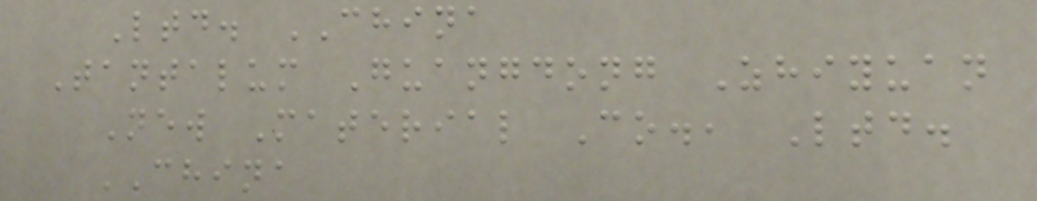Ltd. CHINA
Tantalum Guangdong Zhiyuan
New Material Co., Ltd.
CHINA
